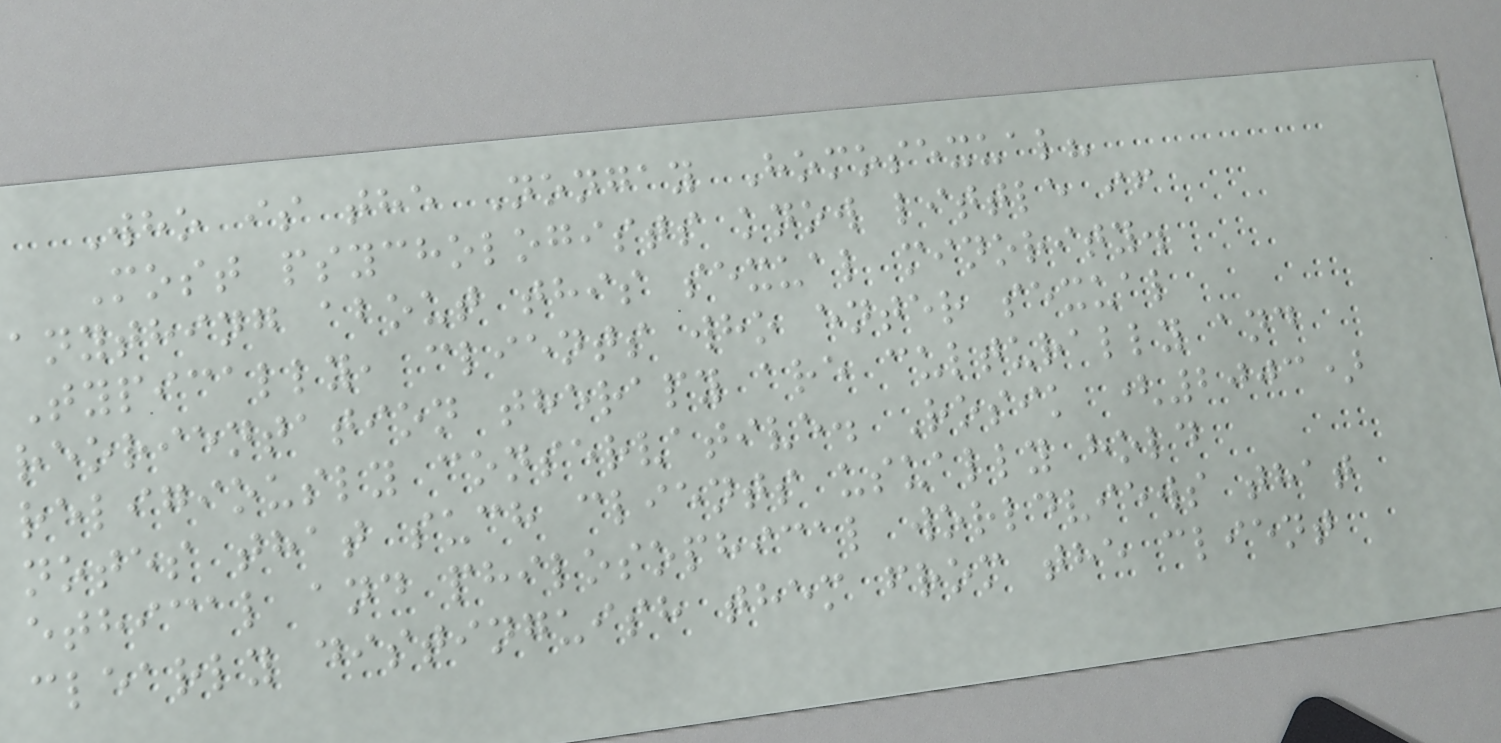Who is the Nongay Homosexual?
Most psychologists know little if
anything about this sexual minority.
Typically, clients who enter sexual
reorientation therapy are culturally and
religiously conservative. Rosik (2003)
notes that such clients usually hold
ethical and philosophical worldviews that
clearly distinguish them from the client
